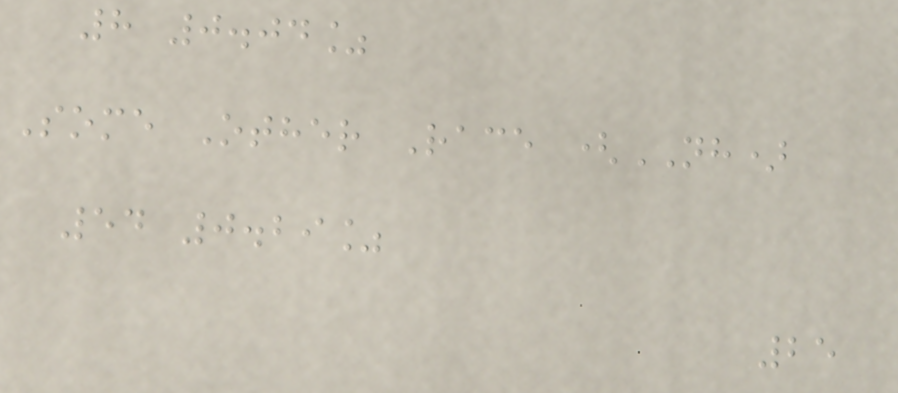8 0.04%
Some Other Race (NH)
54 0.29%
25
